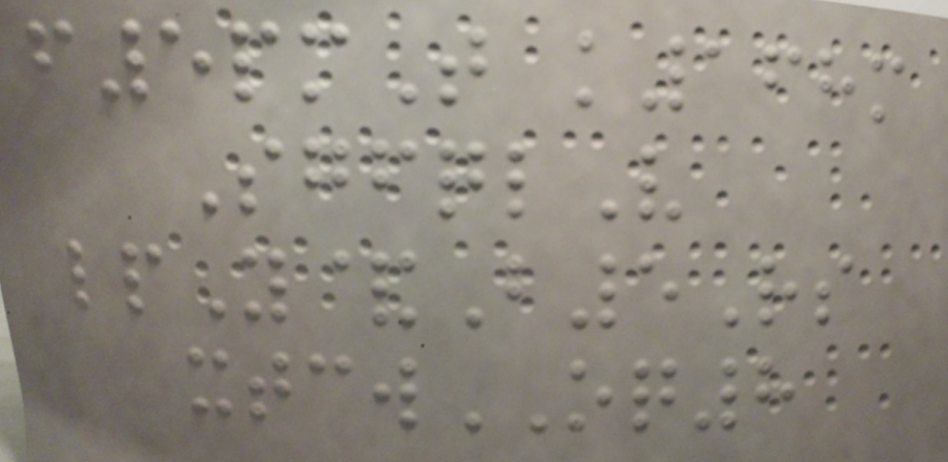f5pmT k168m
SgfqlV
lpY&B5Rs
xtcwOQ8
